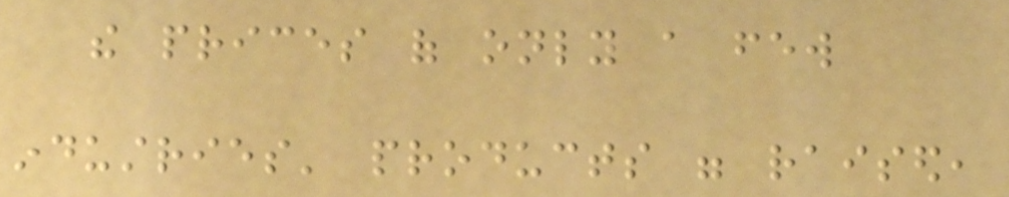the prices of only a few
industries' products were raised,
